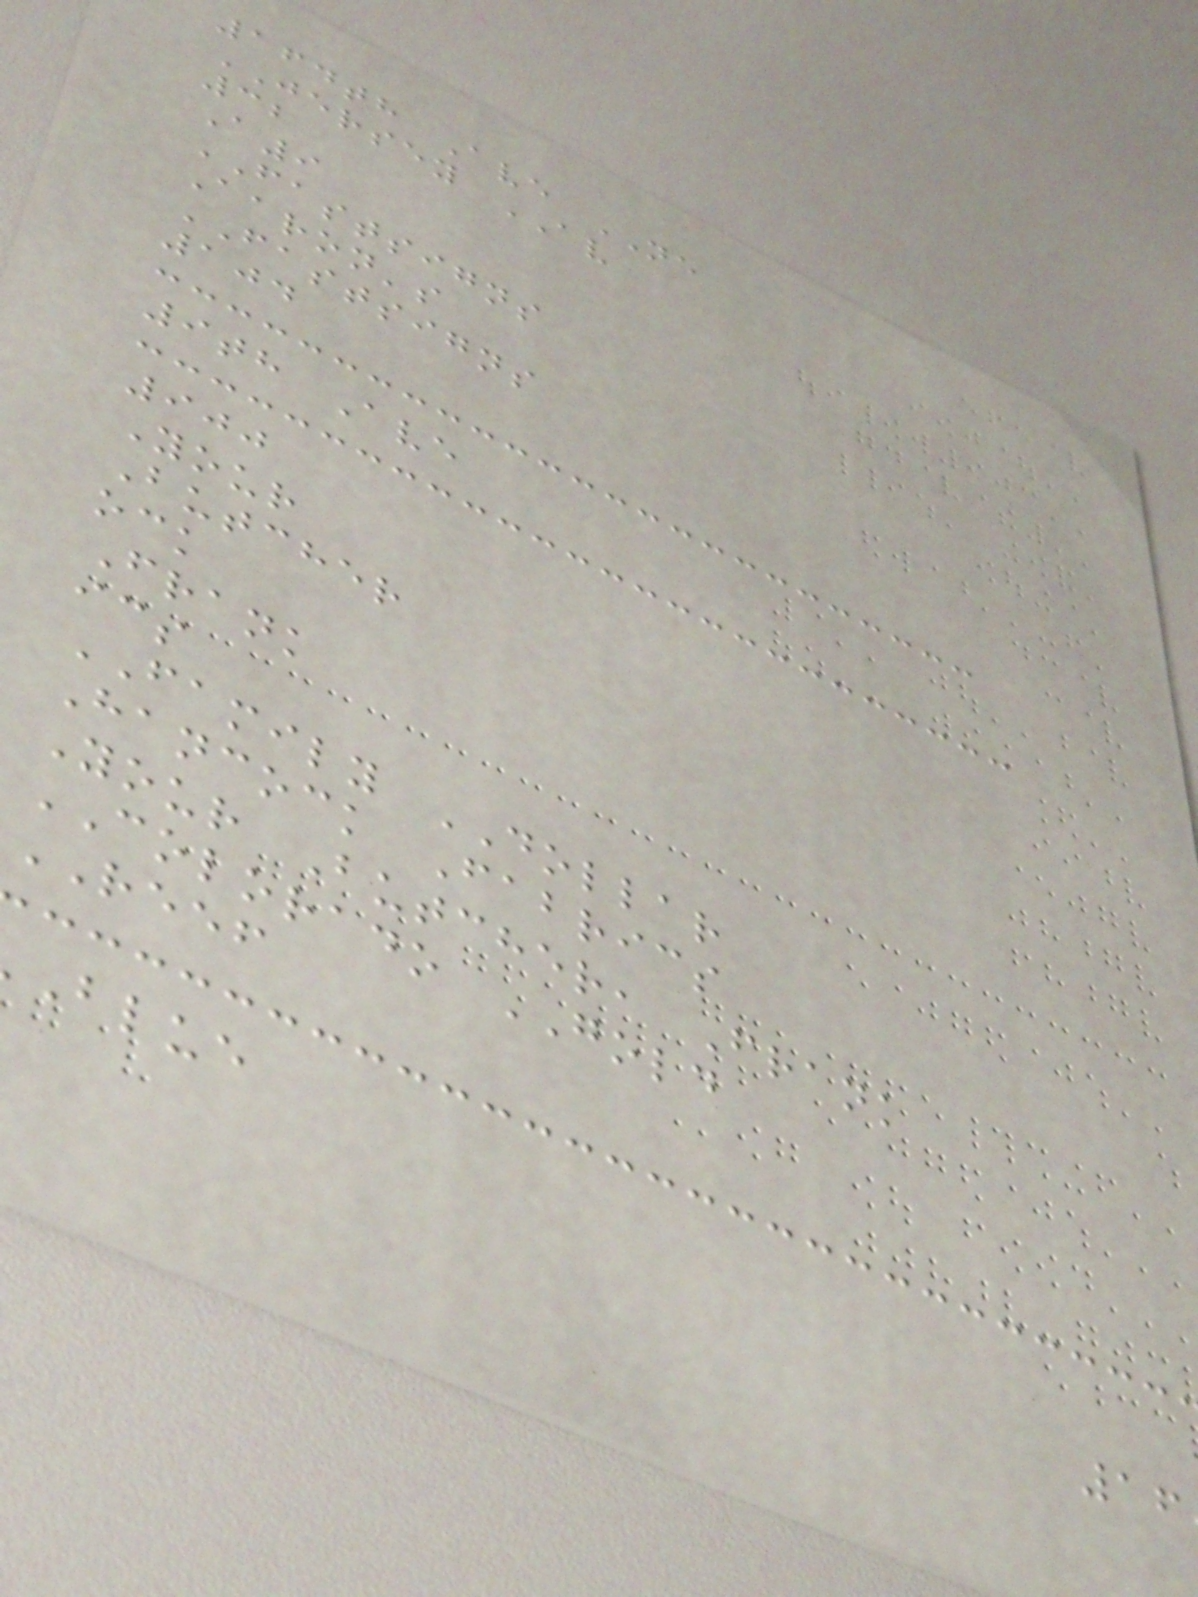164th Ave NE
JERSEY AV
32
A9
FASTSIGNS
Aaron's
FASTSIGNS
104
9th Ave
900
Your
Butcher
ock
Frank
ics
FAMILY DOLLAR
Hancock Fabrics
Your Butcher, Frank
COLORADO GOLD
REEF
blue
